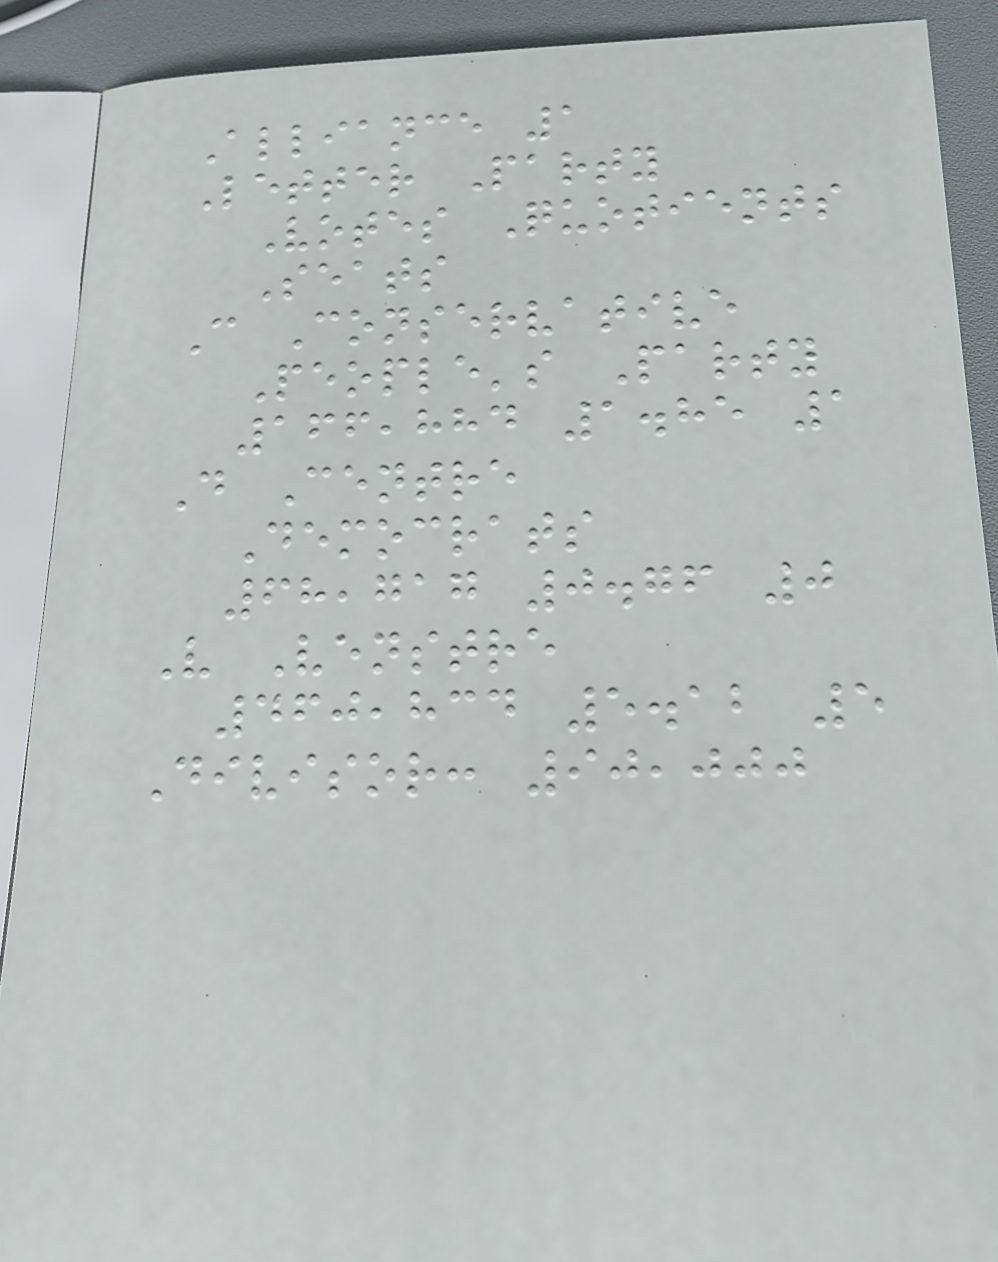Alliance 1
Letter Party
Votes Quotients
Seats
C Conservative
People's Party
166,884 1.85 1
D Centre
Democrats
68,717 0.76 0
V Venstre
460,834 5.12 5
Divisor: 90,000
